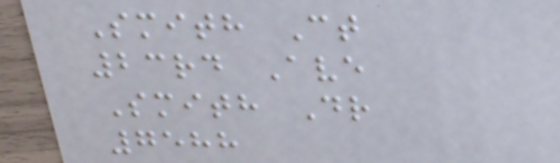Smith Ct
23rd Ave
Smith Dr
7588
